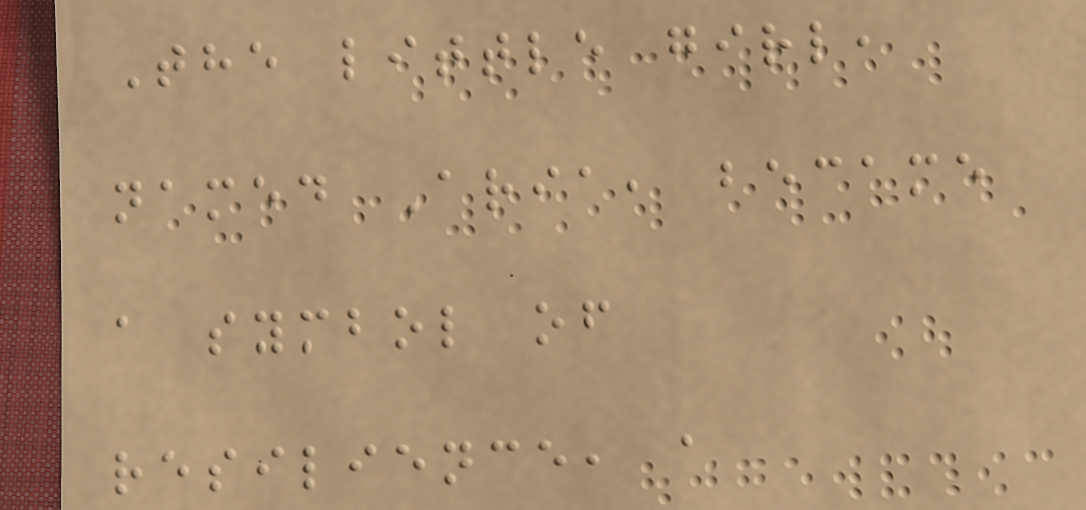The little girl,
named Aria, became
a symbol of
resilience, a
